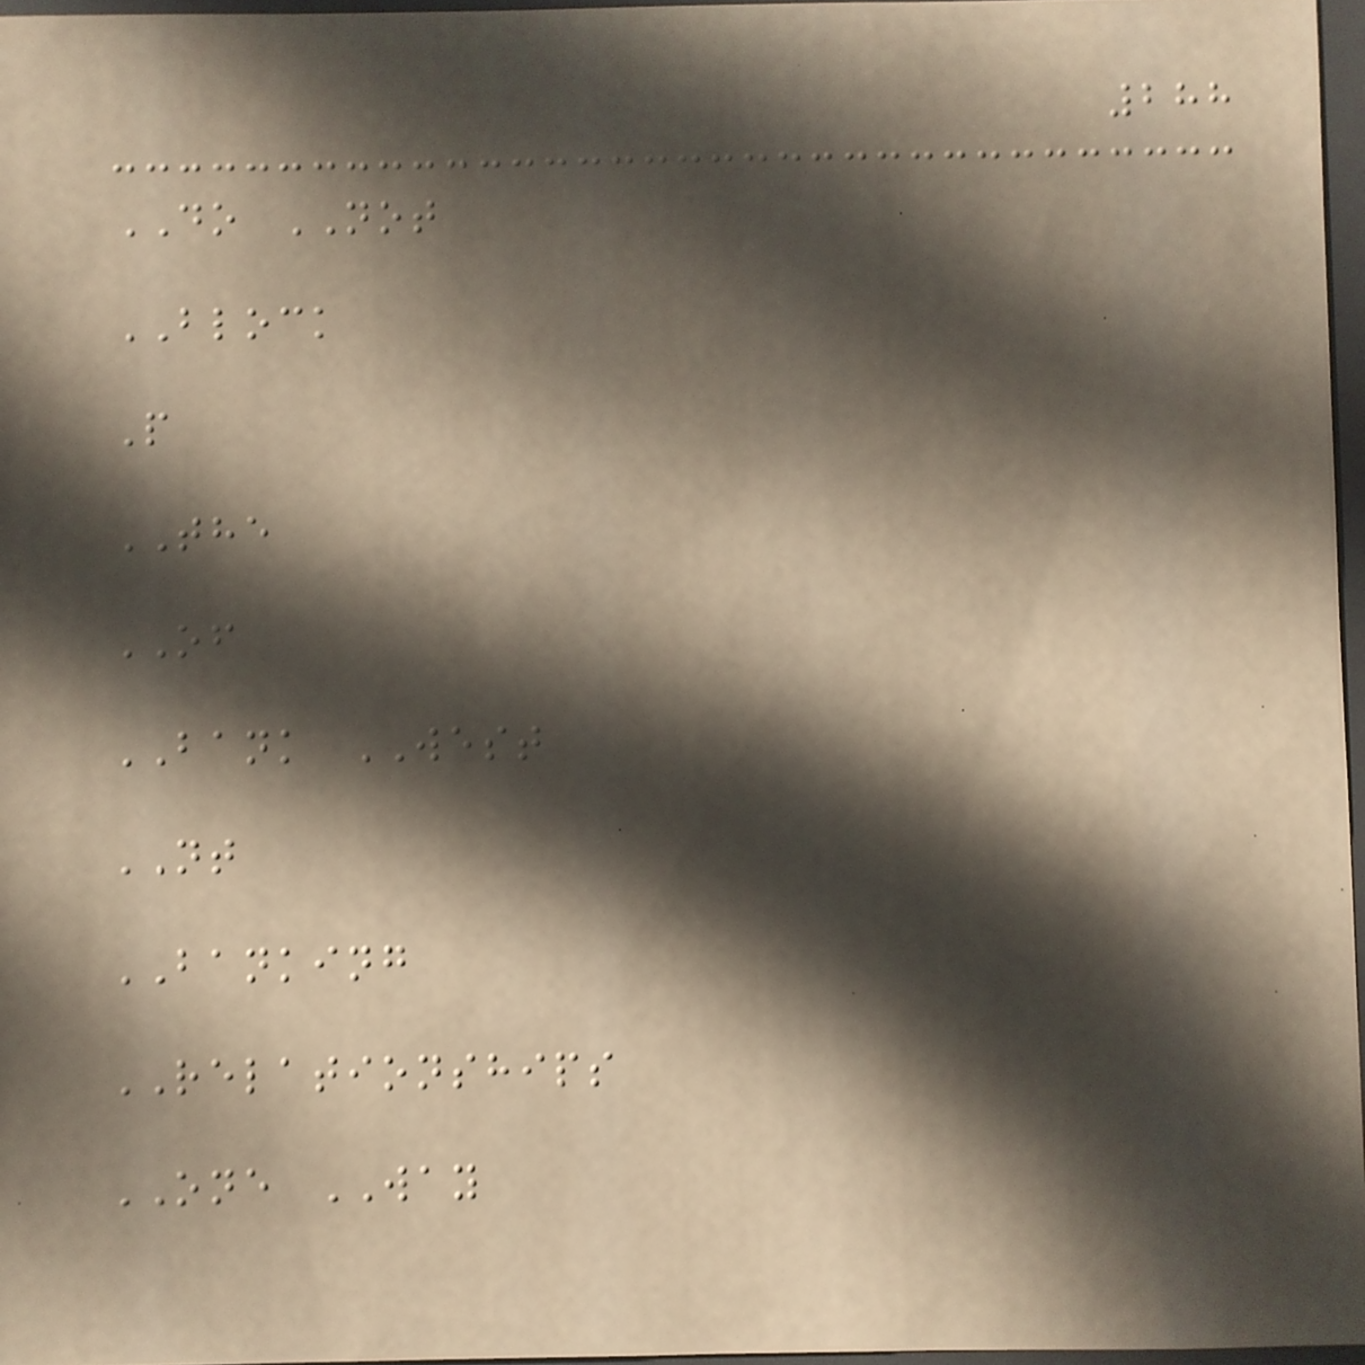288
DO NOT
BLOCK
P
THE
OF
BANK WEST
NT
BANKING
RELATIONSHIPS
ONE WAY
